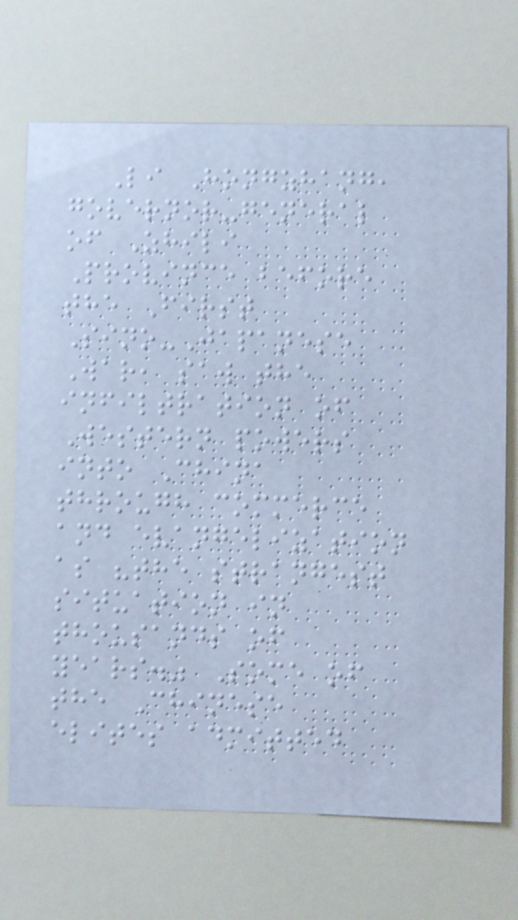Li Hongzhang,
governor-general
of Zhili
Province before
the First
Sino-Japanese
War, saw the
infiltration of
Western powers
into China
through commerce
and evangelization
as "the strangest
situation in
thousands of
years." Some of
the Chinese
elites admitted
